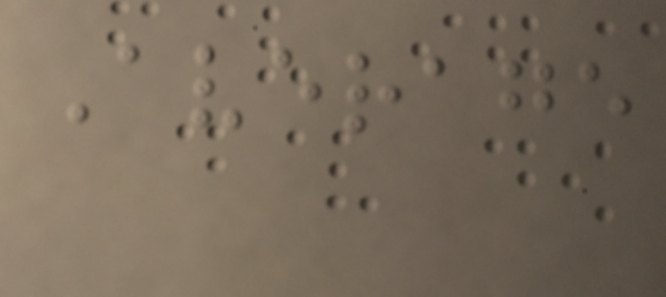Average
